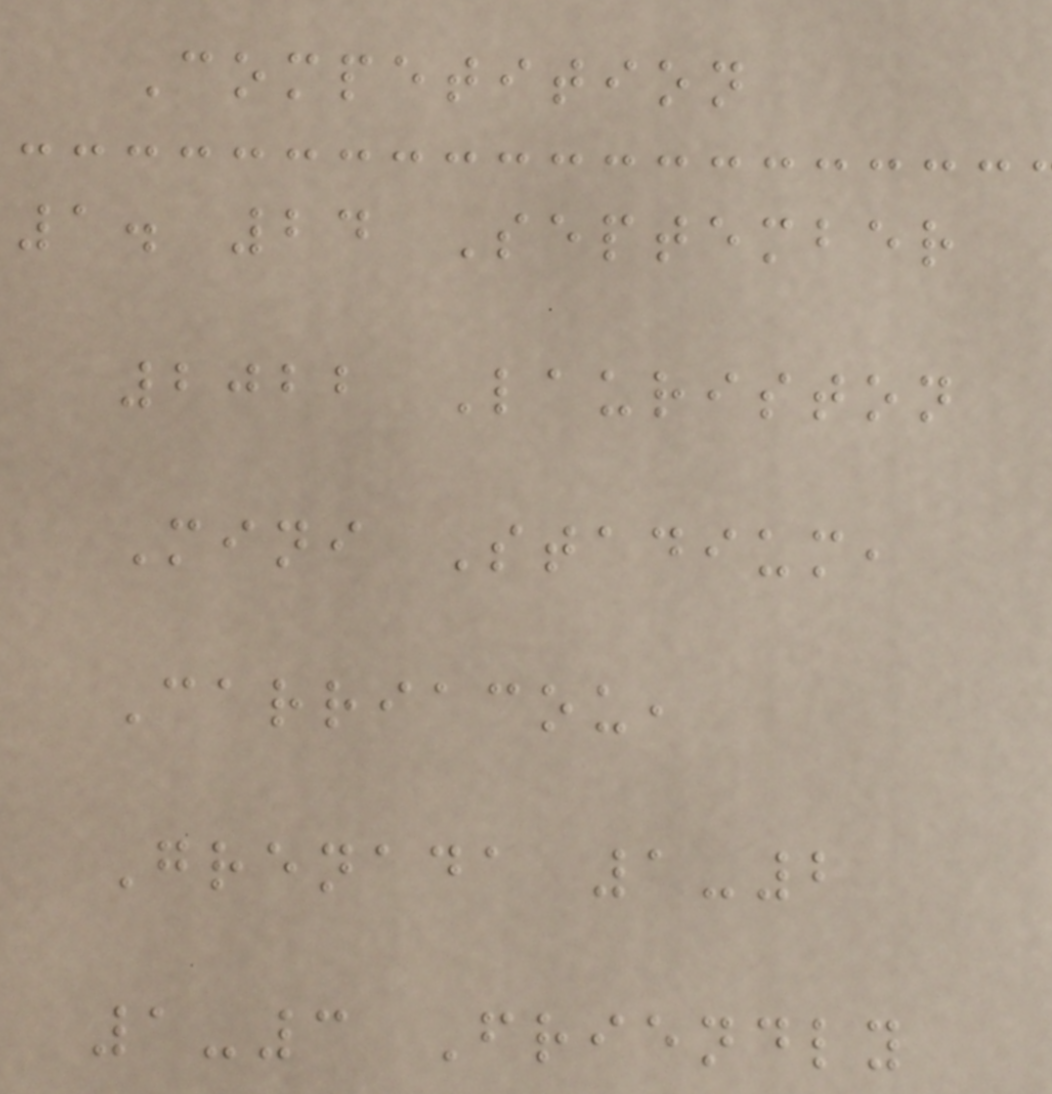Competition
1. 24 September
2022 Lauriston
Mini Stadium,
Carriacou,
Grenada 1-2
1-3 Friendly
